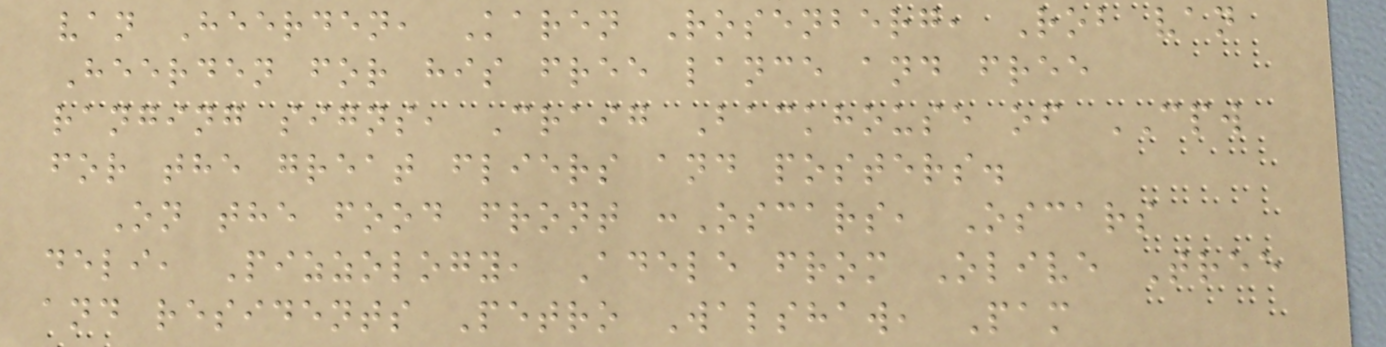van Heerden, Karen Rosenberg, Rob van
Heerden for his free lance and free
ranging signs, Craig Backhouse of CPW
for the great fliers and posters.
On the food front :Oscars, Oscars
deli, Pizzology, Adele from Olive Tree
and residents Petro Walshaw, Pam
